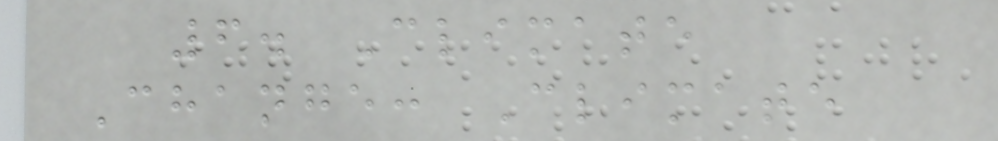6. Climate
Change: Climate
